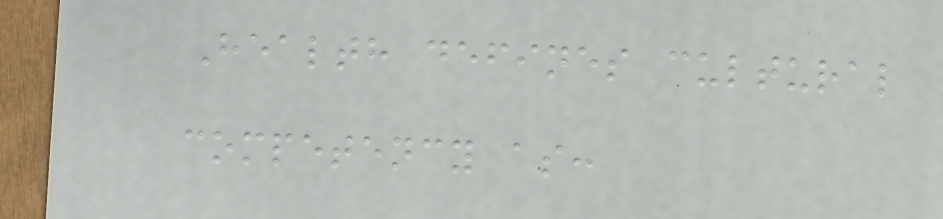Health defines cultural
competency as:
